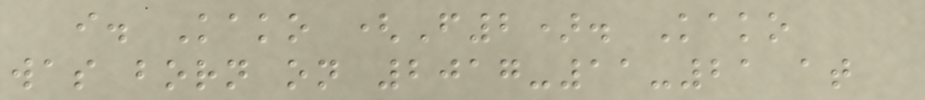i. Kako (F2). Kako
was born on 2017-11-21 at
